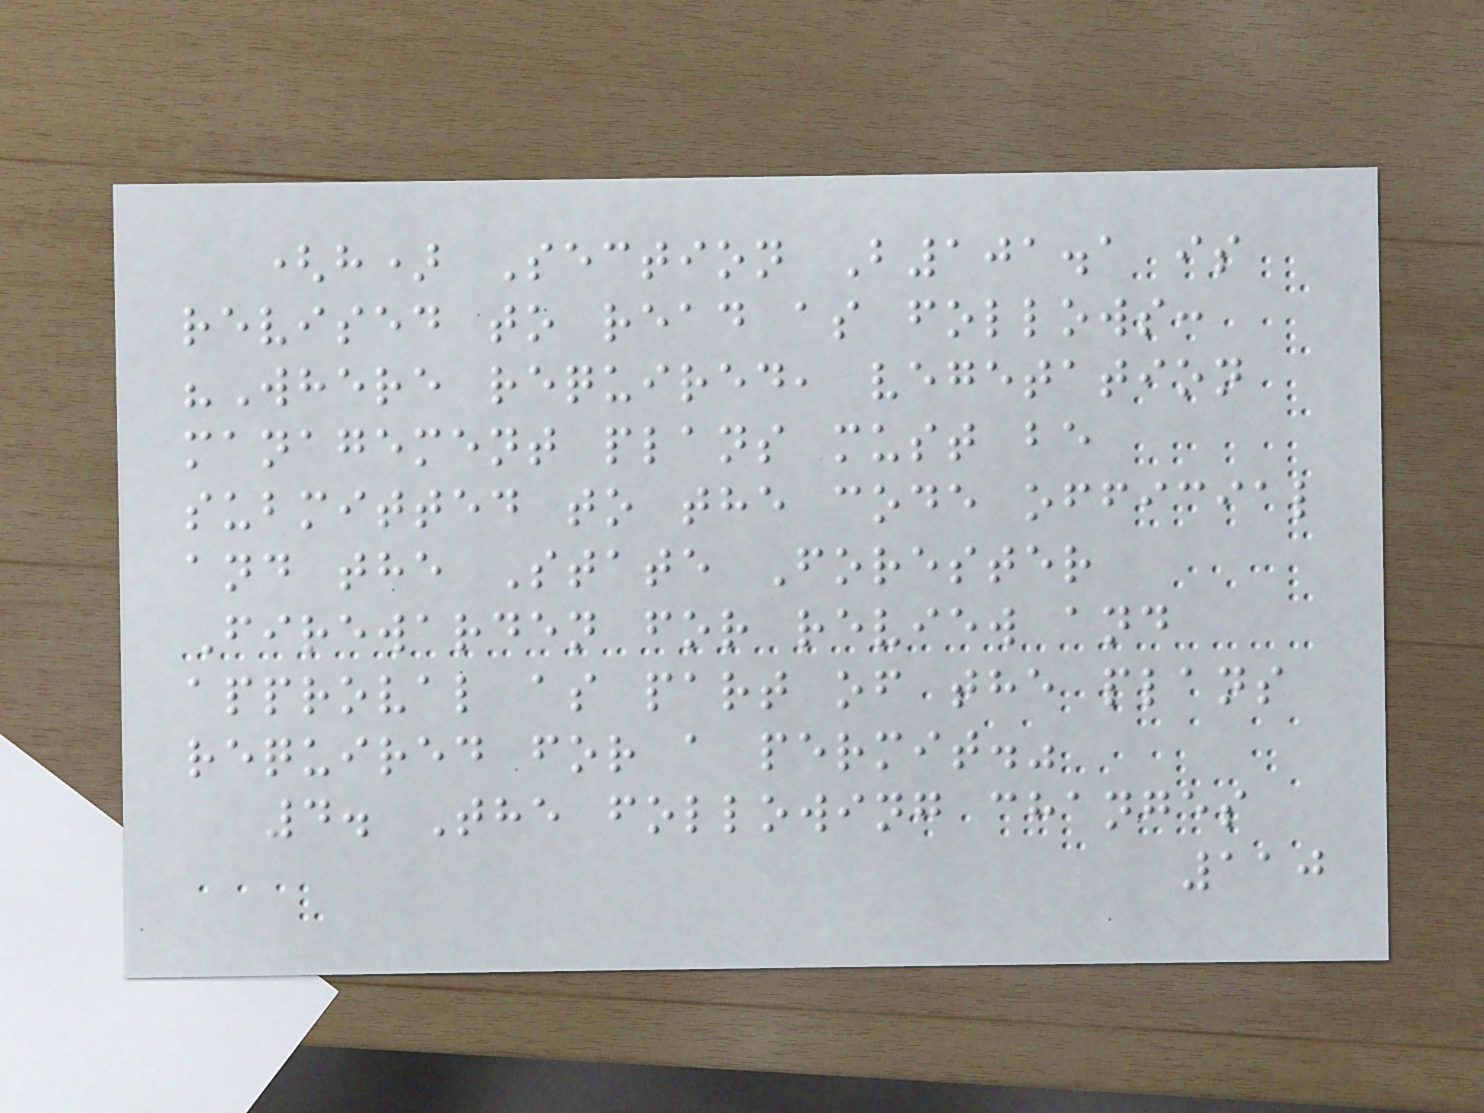(h) Section B101.1 is
revised to read as follows:
"Where required, vegetation
management plans must be
submitted to the code official
and the State Forester
Firewarden for review and
approval as part of the plans
required for a permit."
4. The following changes
110
